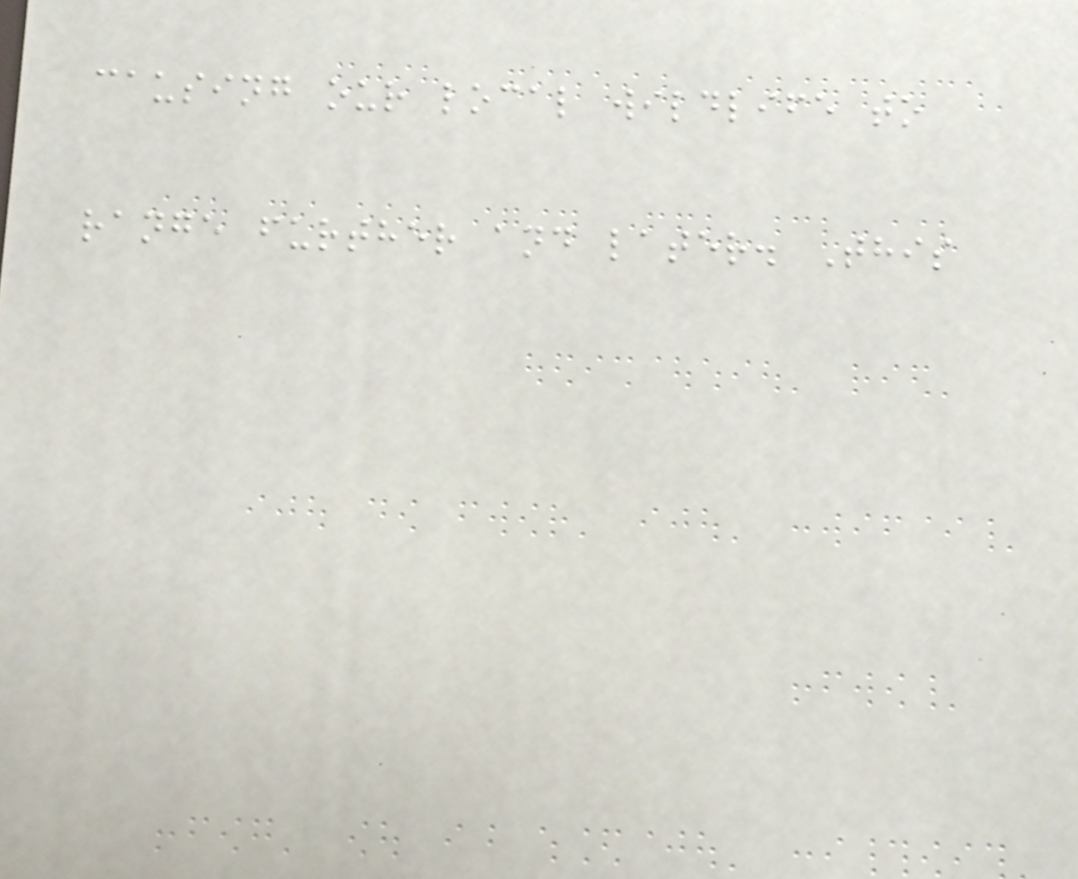causing our local wildlife to
range further and later. This
